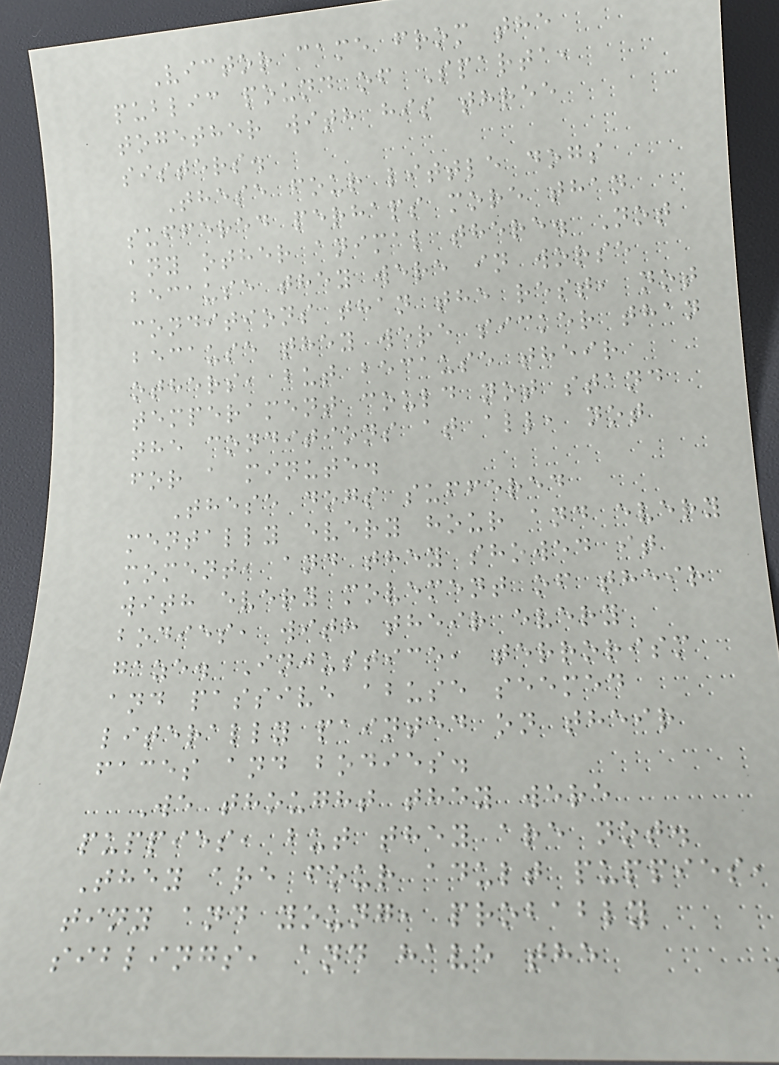Victor came from the
public pound of Sparta,
together with his three
sisters.
These four little dogs
suffered perhaps more than
any other animal there. Not
because they were in worse
conditions than the rest, not
because they were sicker than
others, but because their
temperament could not stand
the conditions at all, not
for a minute.
These dogs suffered
mentally every hour and every
moment, and they showed it
with every movement of their
bodies, with their every
gaze. Injustice, terrorism
and passive abuse seemed
literally painted on their
faces and bodies.
We thought they were
puppies, but they are not.
They are four adult puppies,
tiny and young, probably
siblings, and have the
